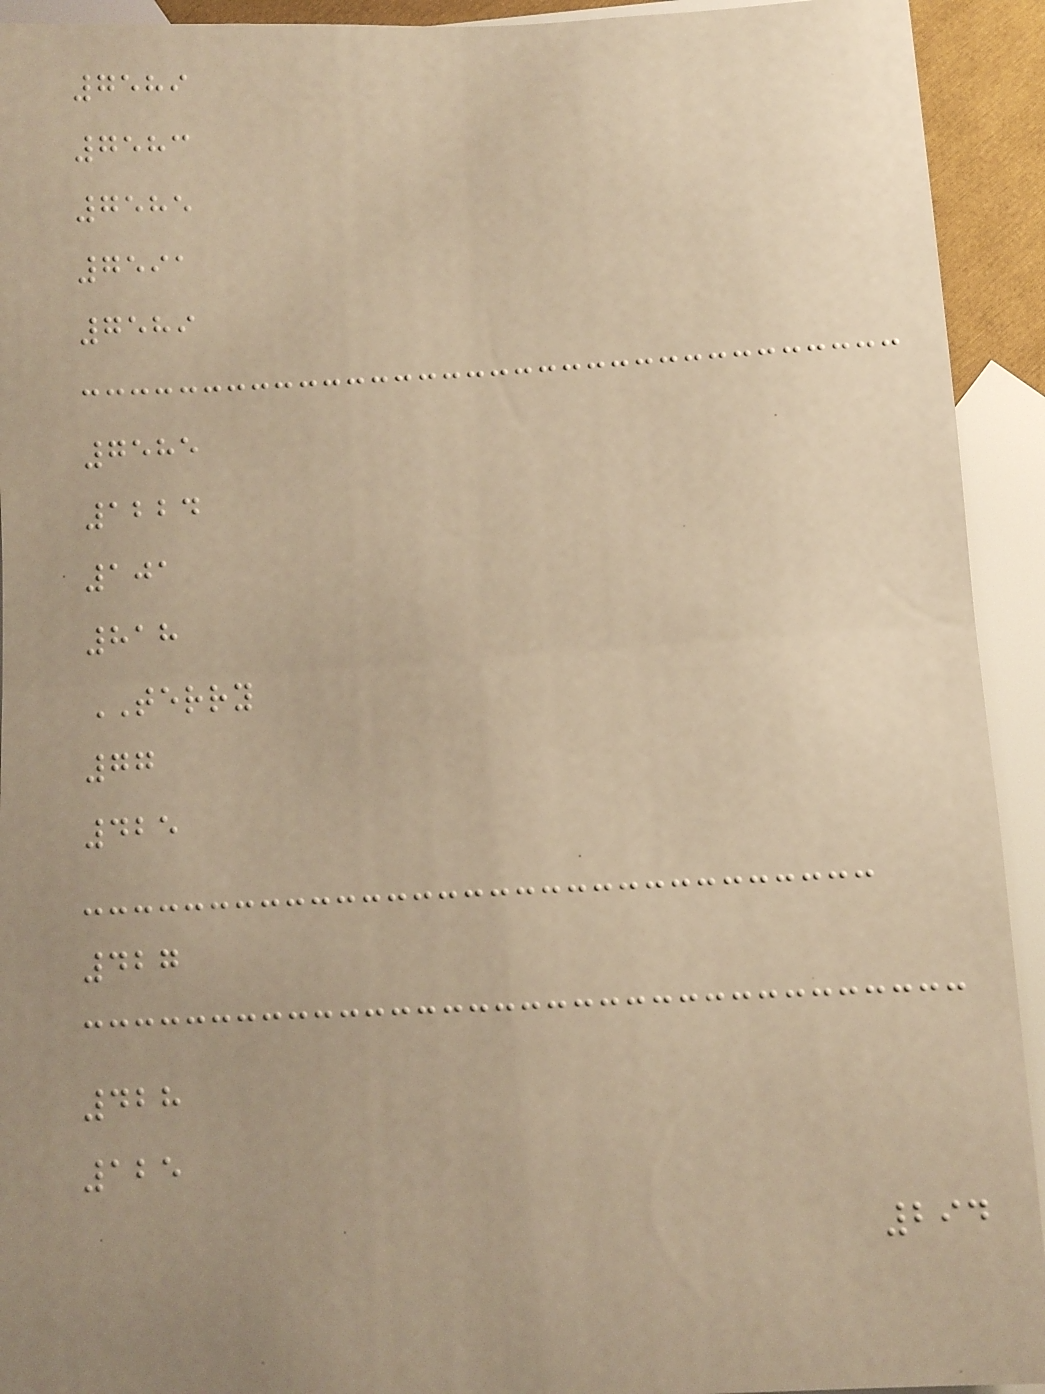7589
7583
7585
7591
7589
7585
1224
101
818
TERRY
77
425
427
428
125
294
